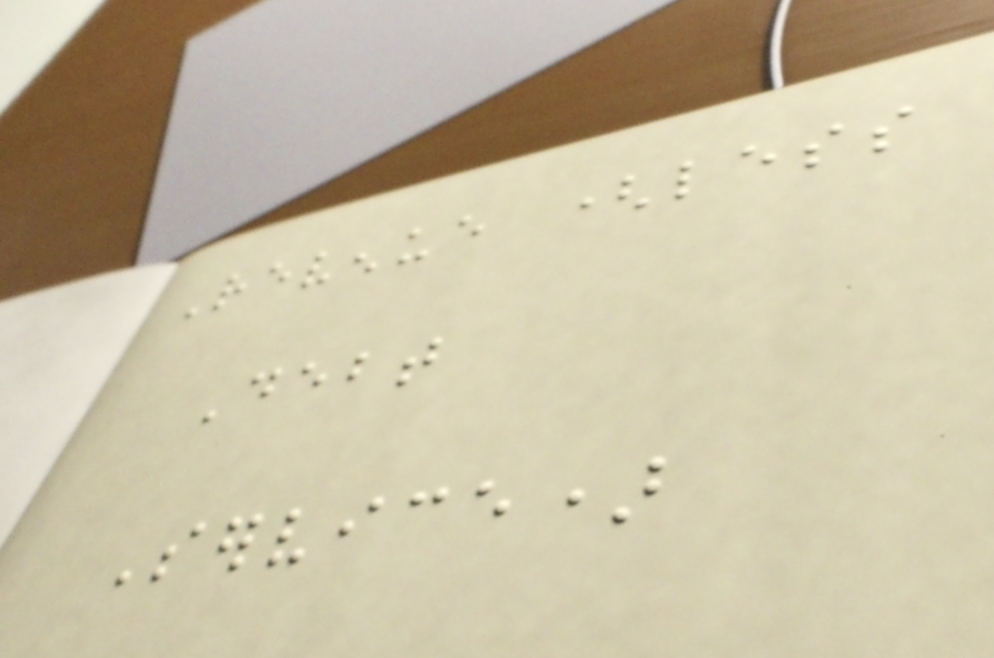Revenue (less
Debt
Service)
